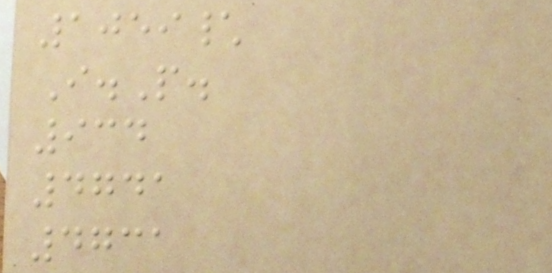1059\
I.P.
934
4741
4731
